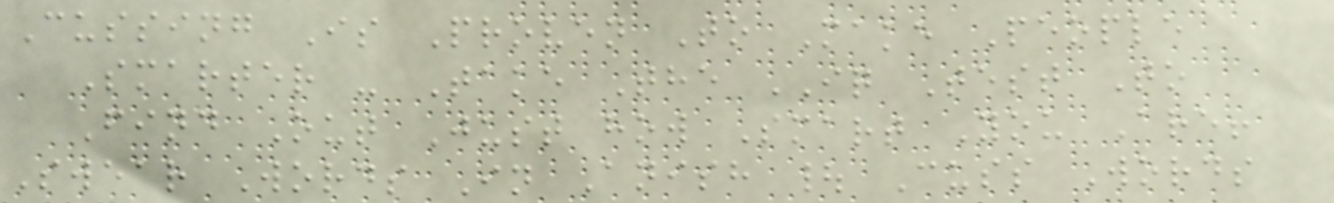Cussing Is Proven To Make People
Smarter - Take The IQ Test To
Find Out Just how Smart You Are!
Swear Words In Anish | Cuss Words
